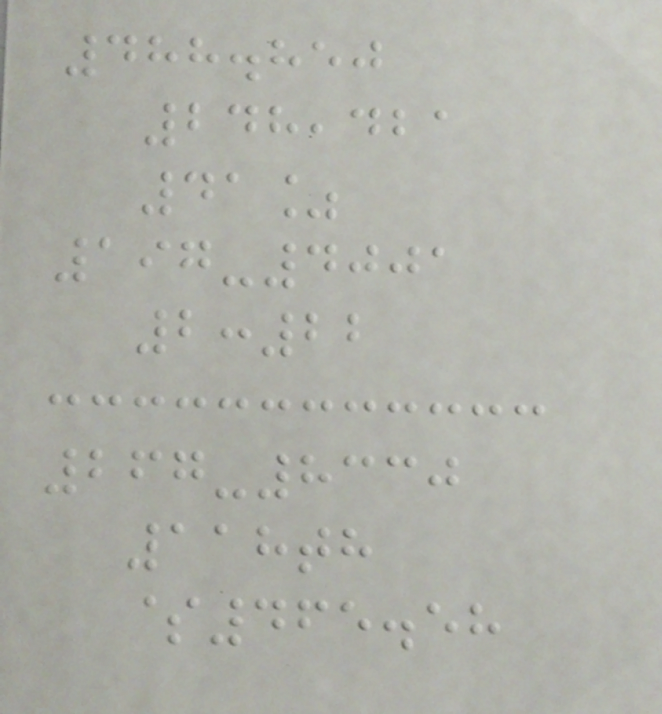488.850
248,421
41%
197-4001
2:22
267-8330
118th
$465.58
